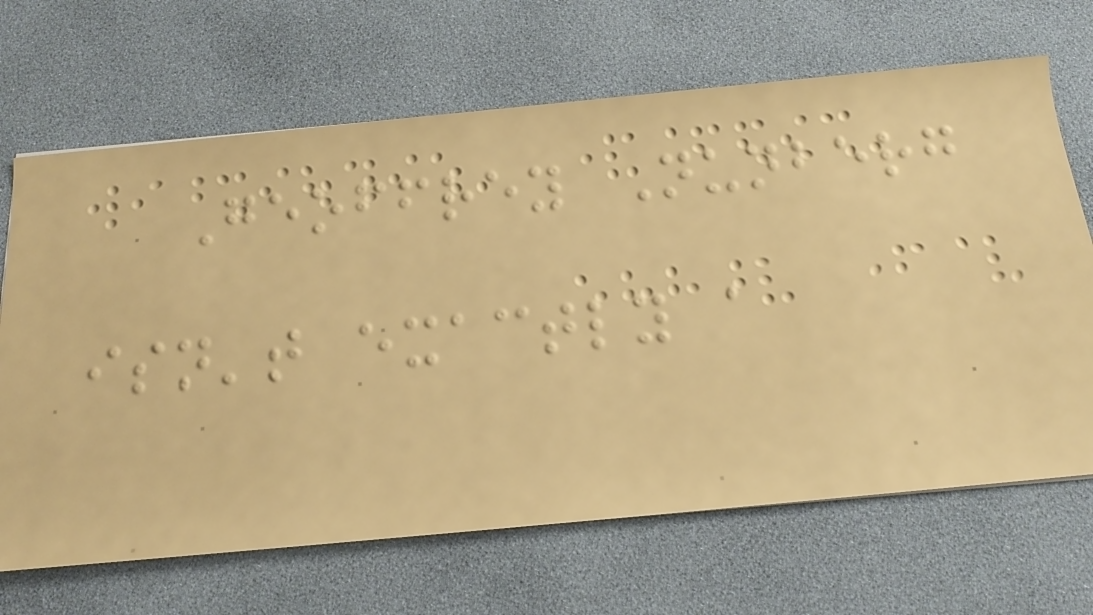Geoffrey Nunberg
isn't exactly a
